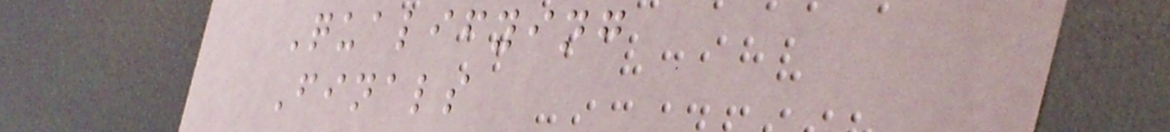Qualifying
Finals
